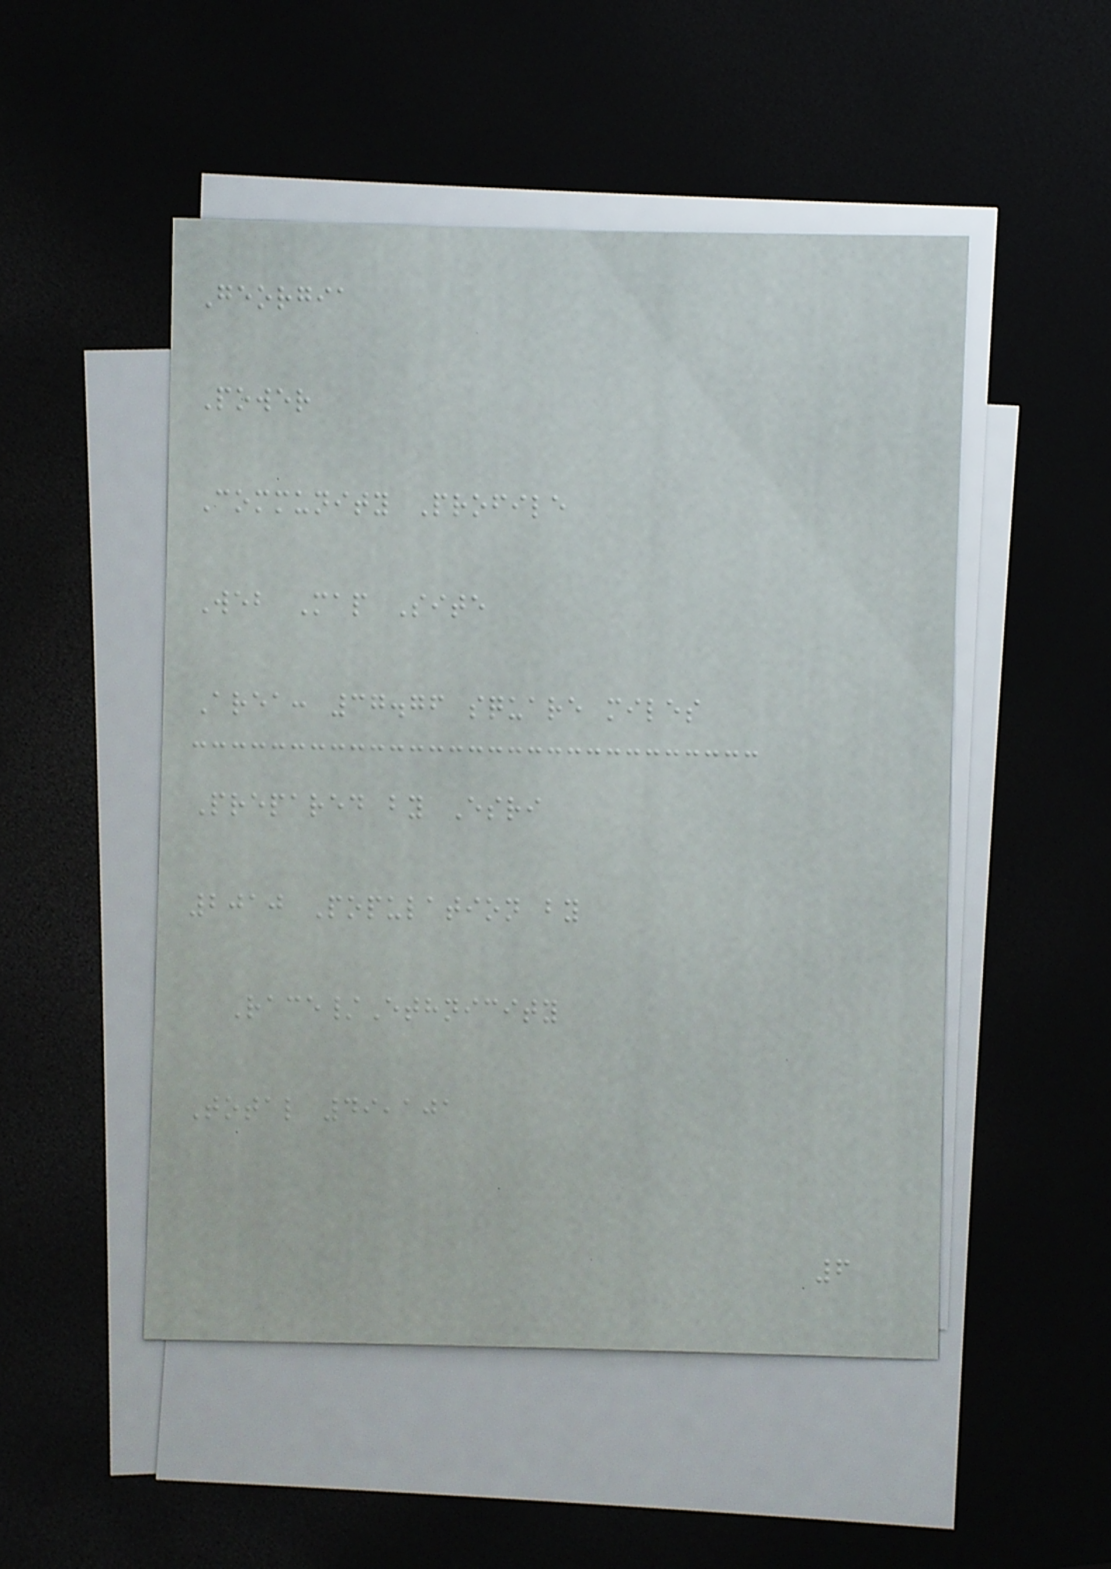Georgia
Power
Community Profile
Web Map Site
Area: 37.76 square miles
Prepared by Esri
2010 Population by
Race/Ethnicity
Total 49,101
6
